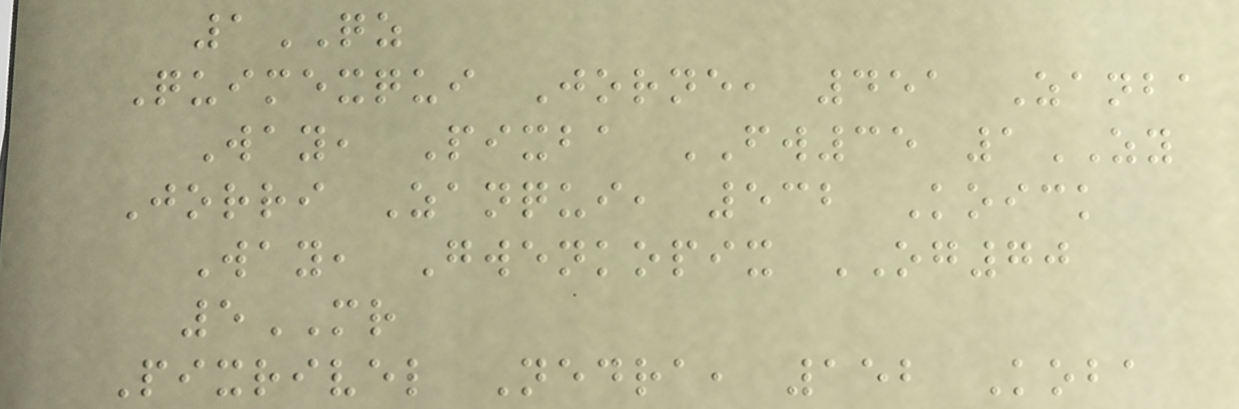1QZ
Quimexqui Jorne, 451 Zanba
Way, Pixba FW35 1ZY
Jorri Zanqui, 532 Koick
Way, Gwenkopix OG70
5MR
Pixrivel Nedra, 152 Koba
